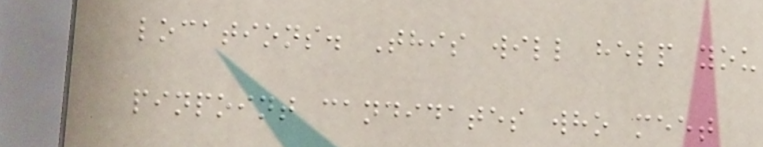locations. This will help you
pinpoint candidates who meet
